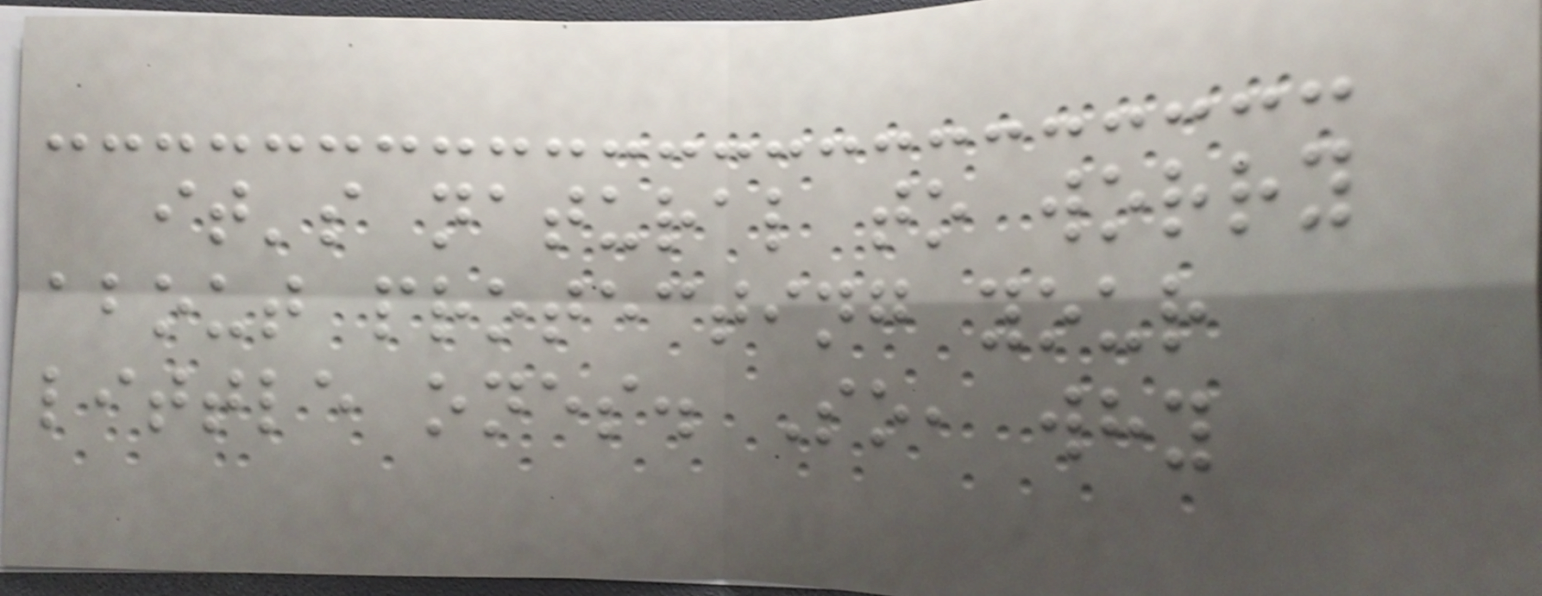it's natural to worry
about protecting your
little ones. So, why
